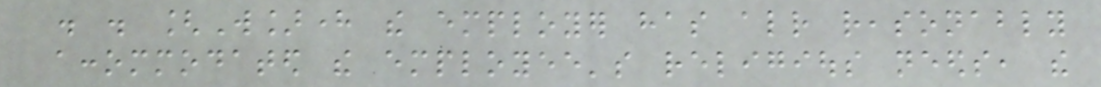. . [W]here the employer has already reasonably
accommodated the employee's religious needs, the
